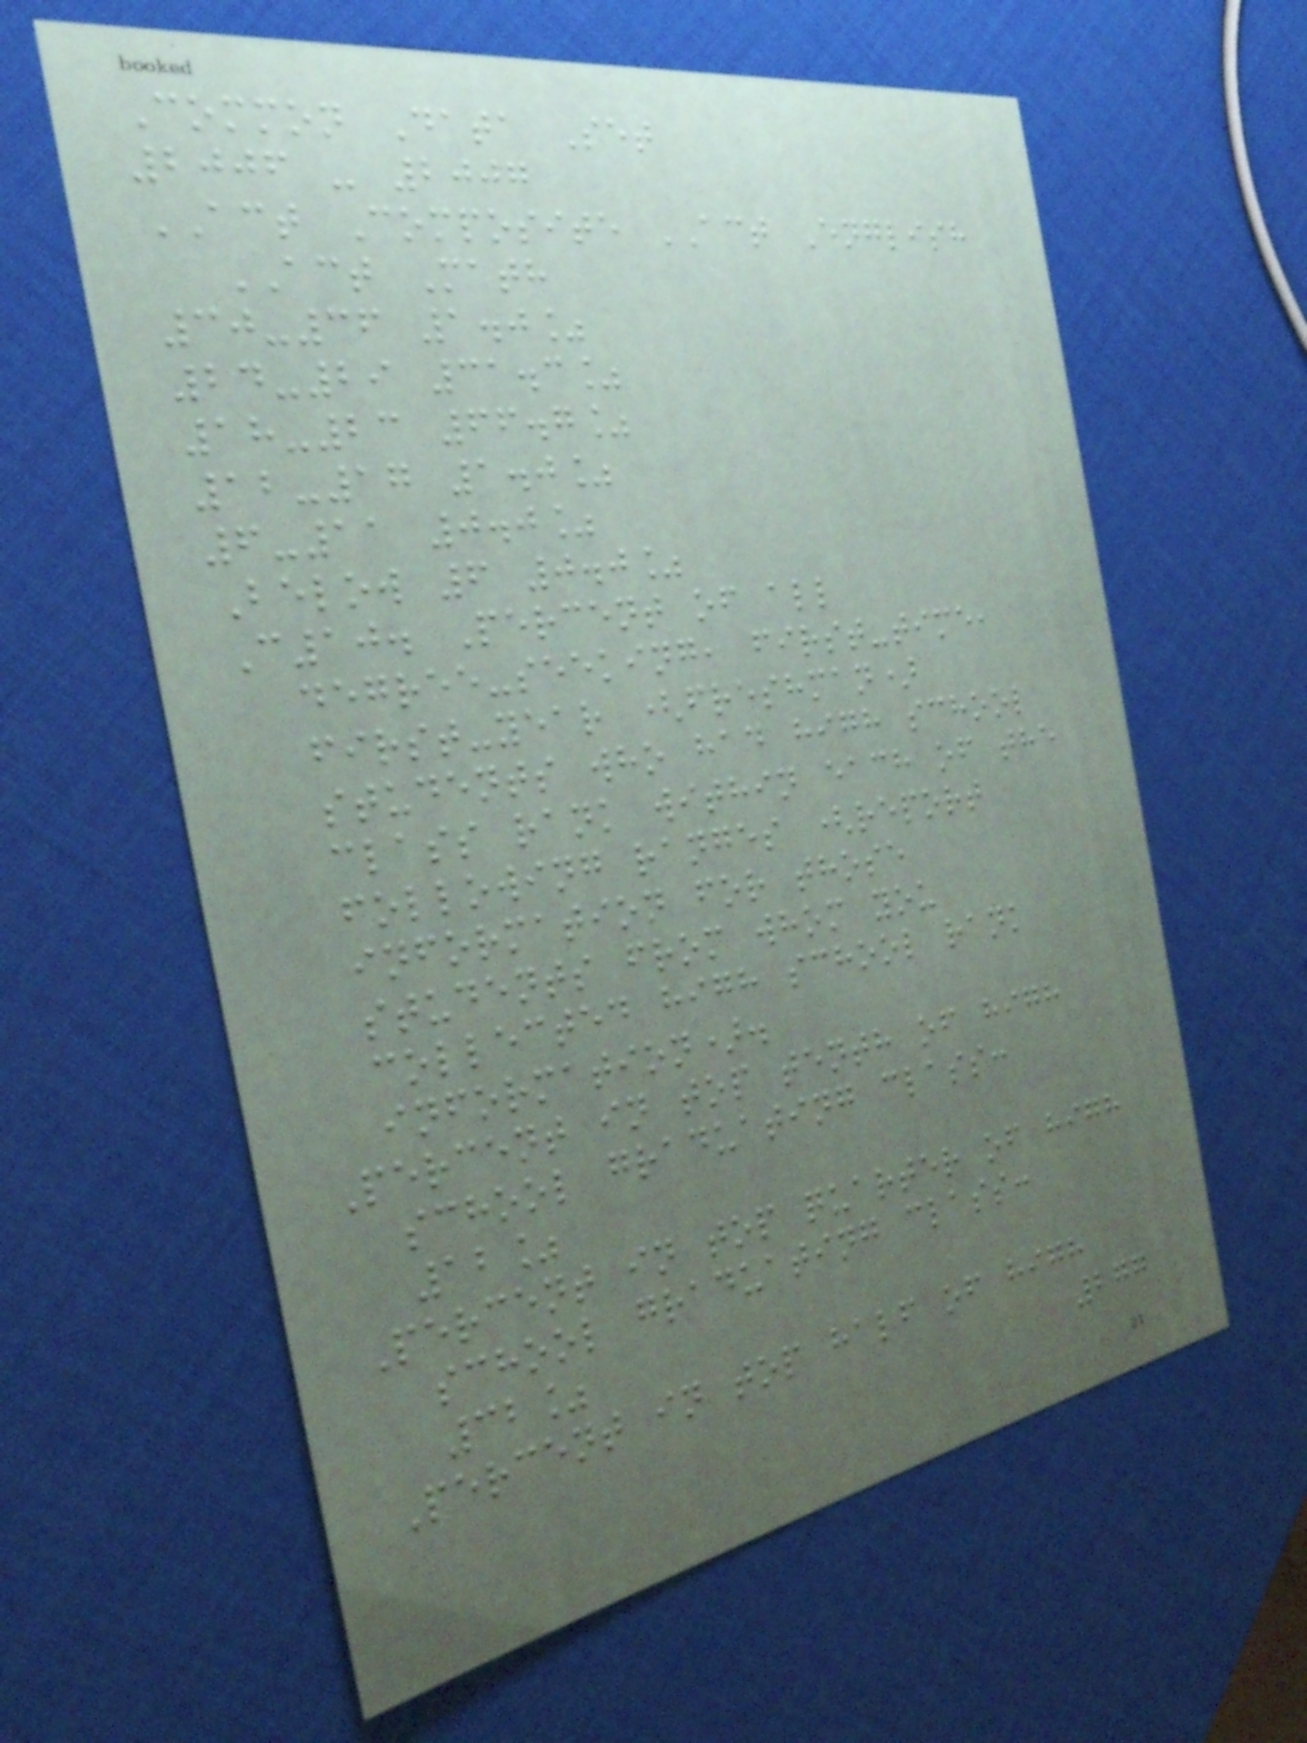Common Data Set
2006 - 2007
ACT Composite ACT English
ACT Math
30-36 1.0%
24-29 31.3%
18-23 66.7%
12-17 1.0%
6-11 0.0%
Below 6 0.0%
C10. Percent of all
degree-seeking, first-time,
first-year (freshman)
students who had high school
class rank within each of the
following ranges (report
information for those
students from whom you
collected high school rank
information).
Percent in top tenth of high
school graduating class:
12%
Percent in top quarter of high
school graduating class:
32%
Percent in top half of high
277
